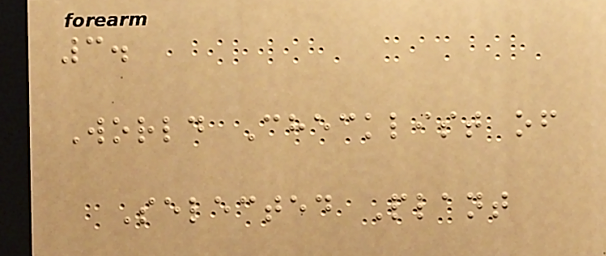3.
World Checklist of
Selected Plant
